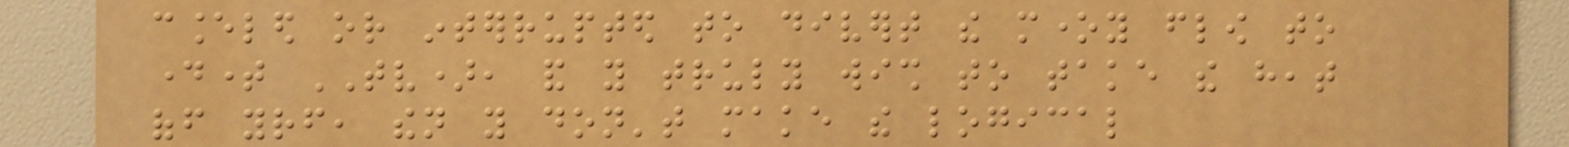canceled or interrupted to divert the money flow to
daytime TV), and you truly wish to take the heat
off yourself, then you don't make the logical
